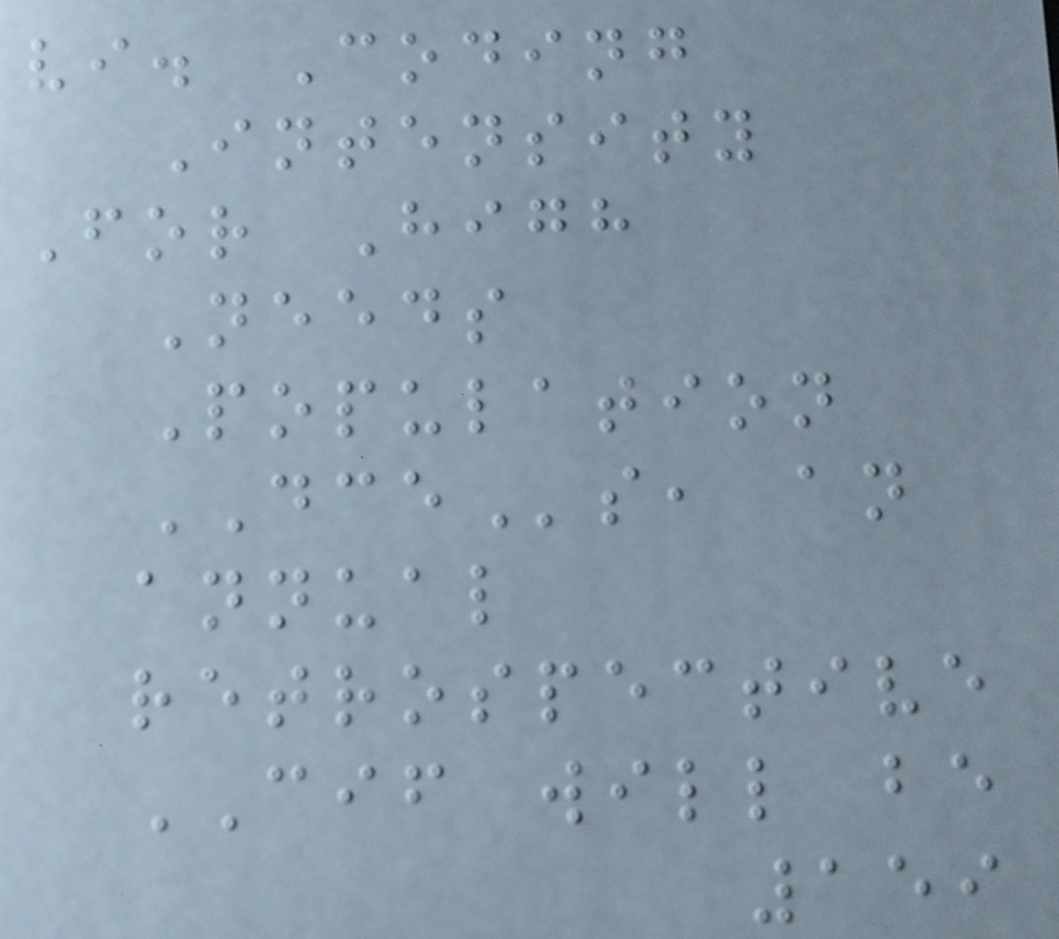vi. Coding
Intensity
For High
Needs
Population
DCEs, an
annual
retrospective
CIF will be
159
